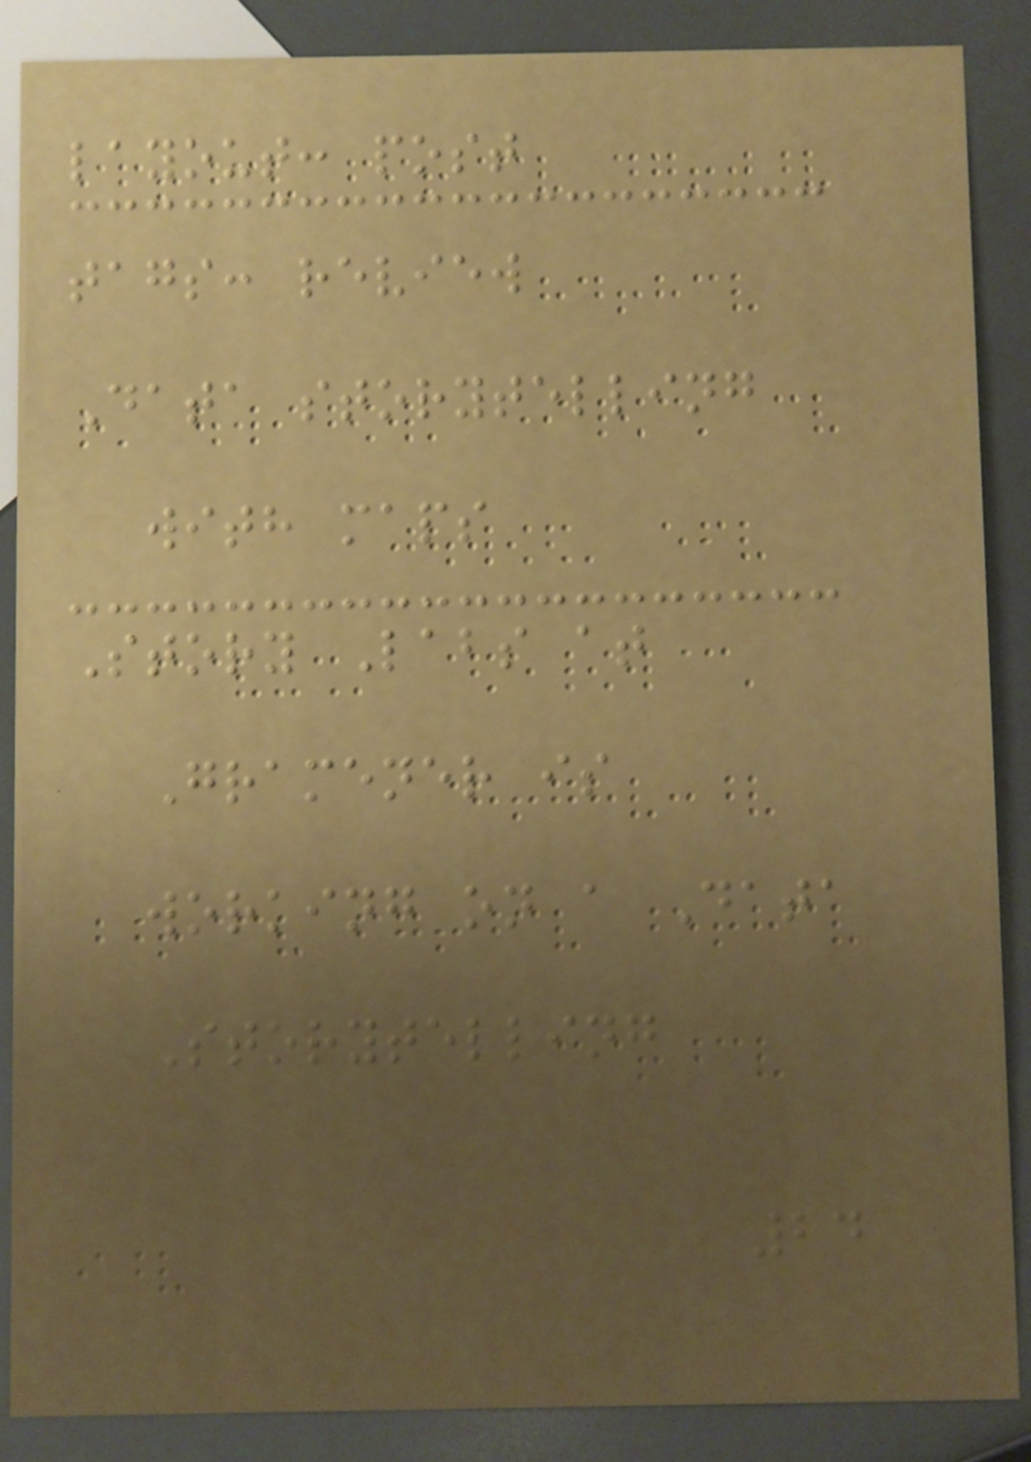layout: post
tags: review
Data storytelling
with maps
Story Labs at
Gramener is
working on a Data
Storytelling
24
